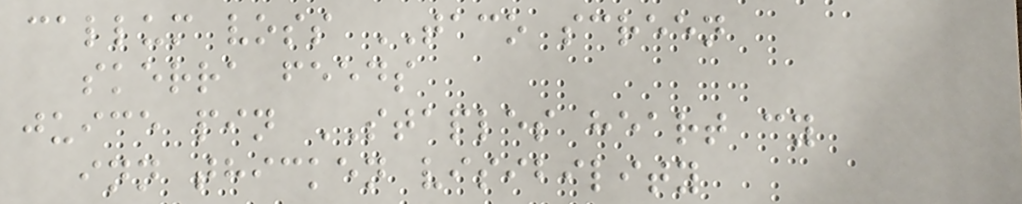callum voss TACO screen
skerra feeds
juice pin STAPLES heart cy
inn thicken visibility
